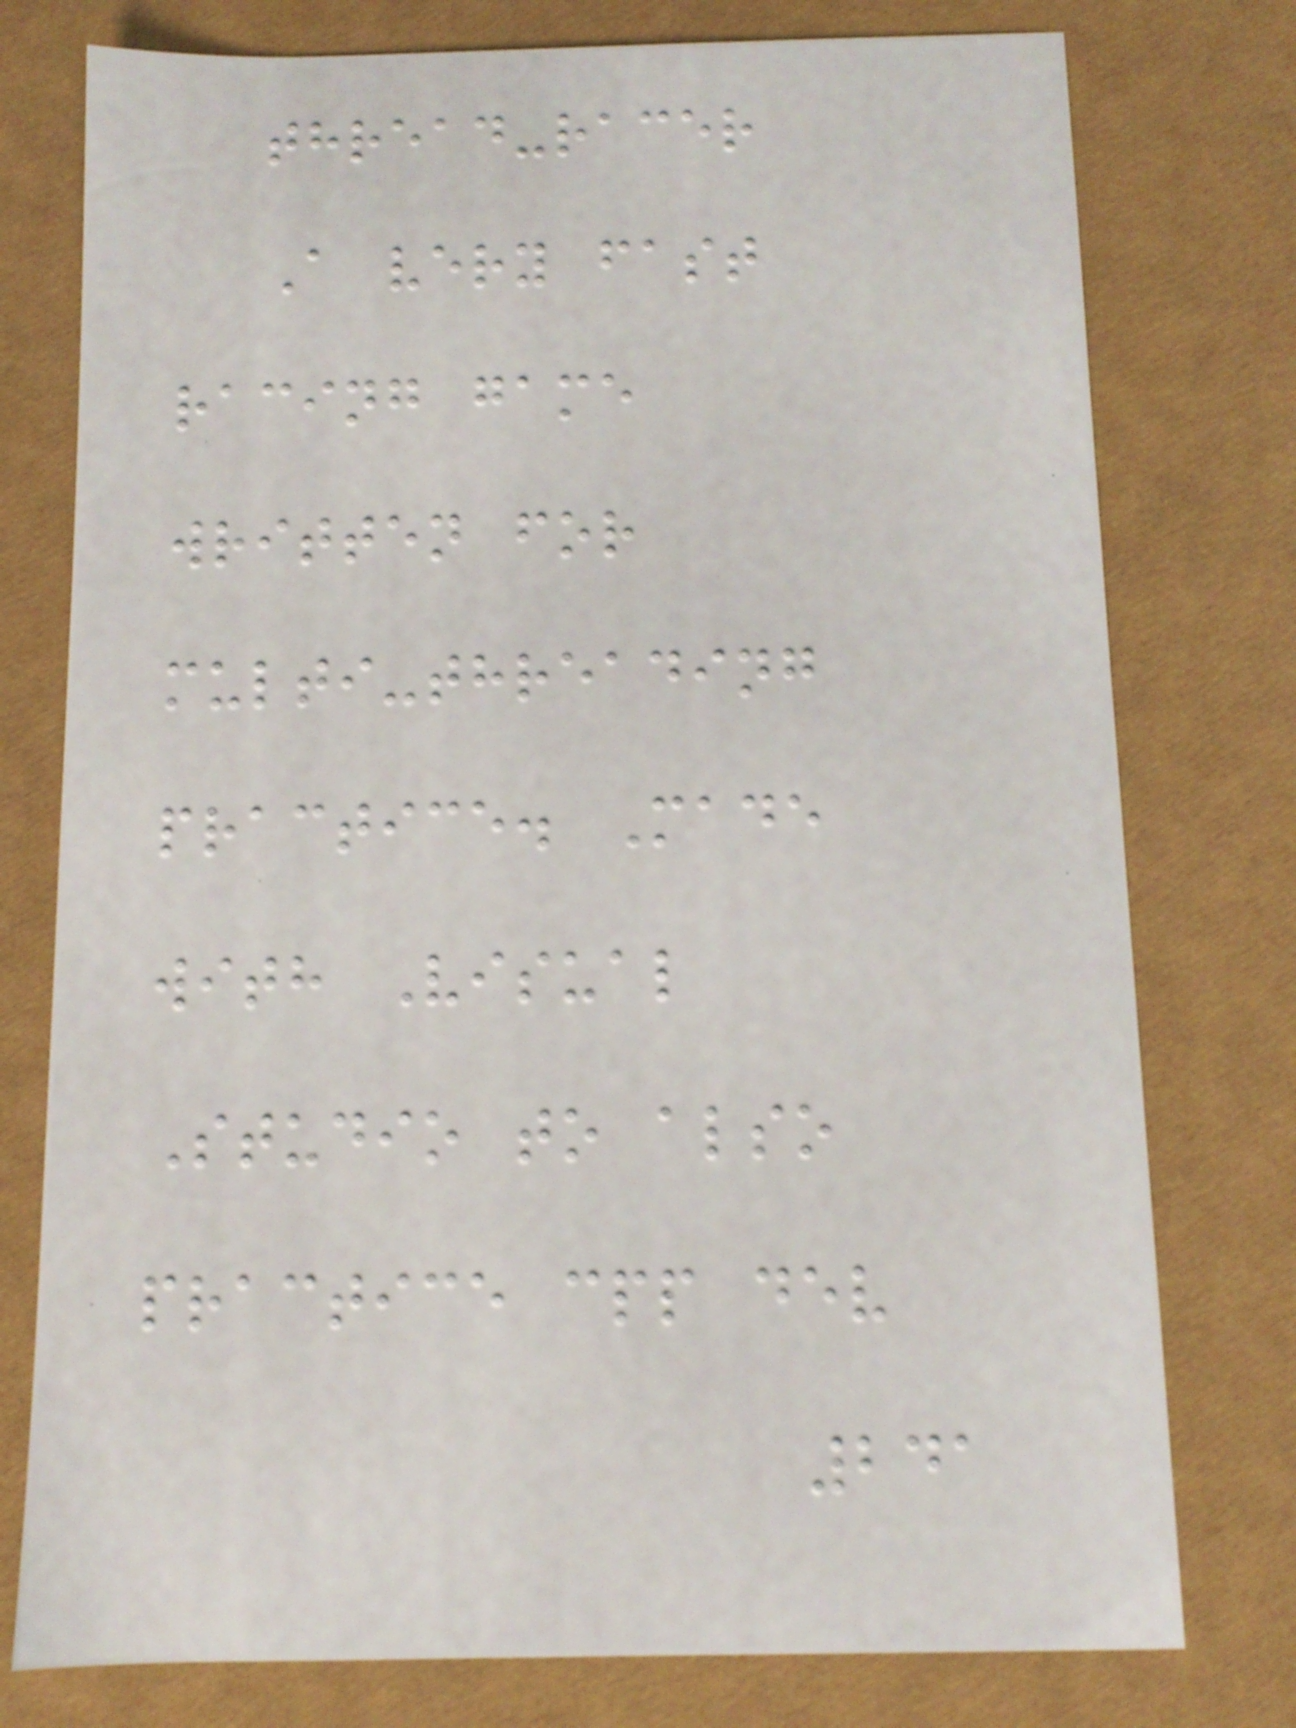thread-racer
A very fast
racing game
written for
multi-threading
practice. Made
with Visual
Studio to also
practice cpp dev
241
